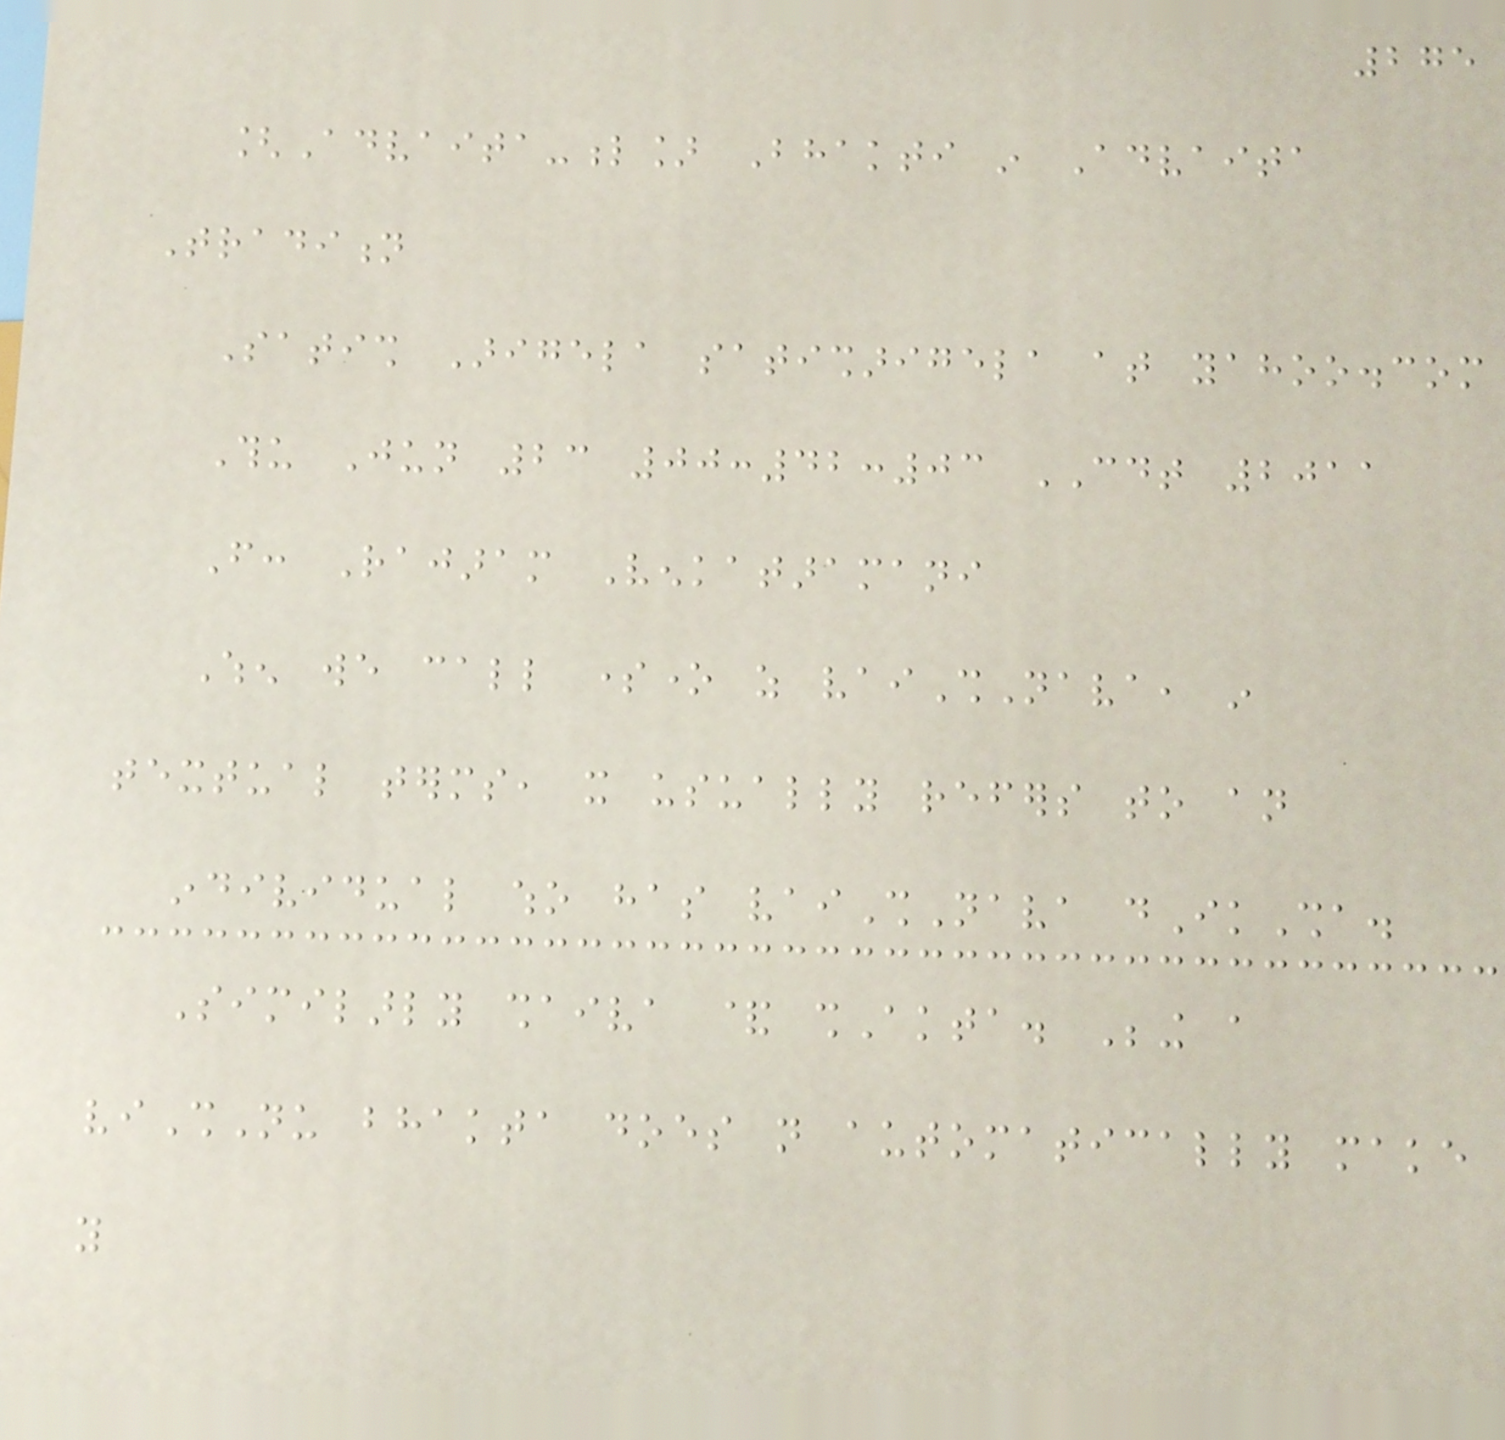275
[Advaita-l] Bhakti in Advaita
Tradition
Satish Arigela satisharigela at yahoo.com
Thu Jun 23 00:42:03 CDT 2011
From: Rajaram Venkataramani
When we call someone as vaiShNava, in
textual terms, it usually refers to an
individual who has vaiShNava dIkSha.
Similarly shaiva & shAkta. Being a
viShNu bhakta does not automatically make
you
